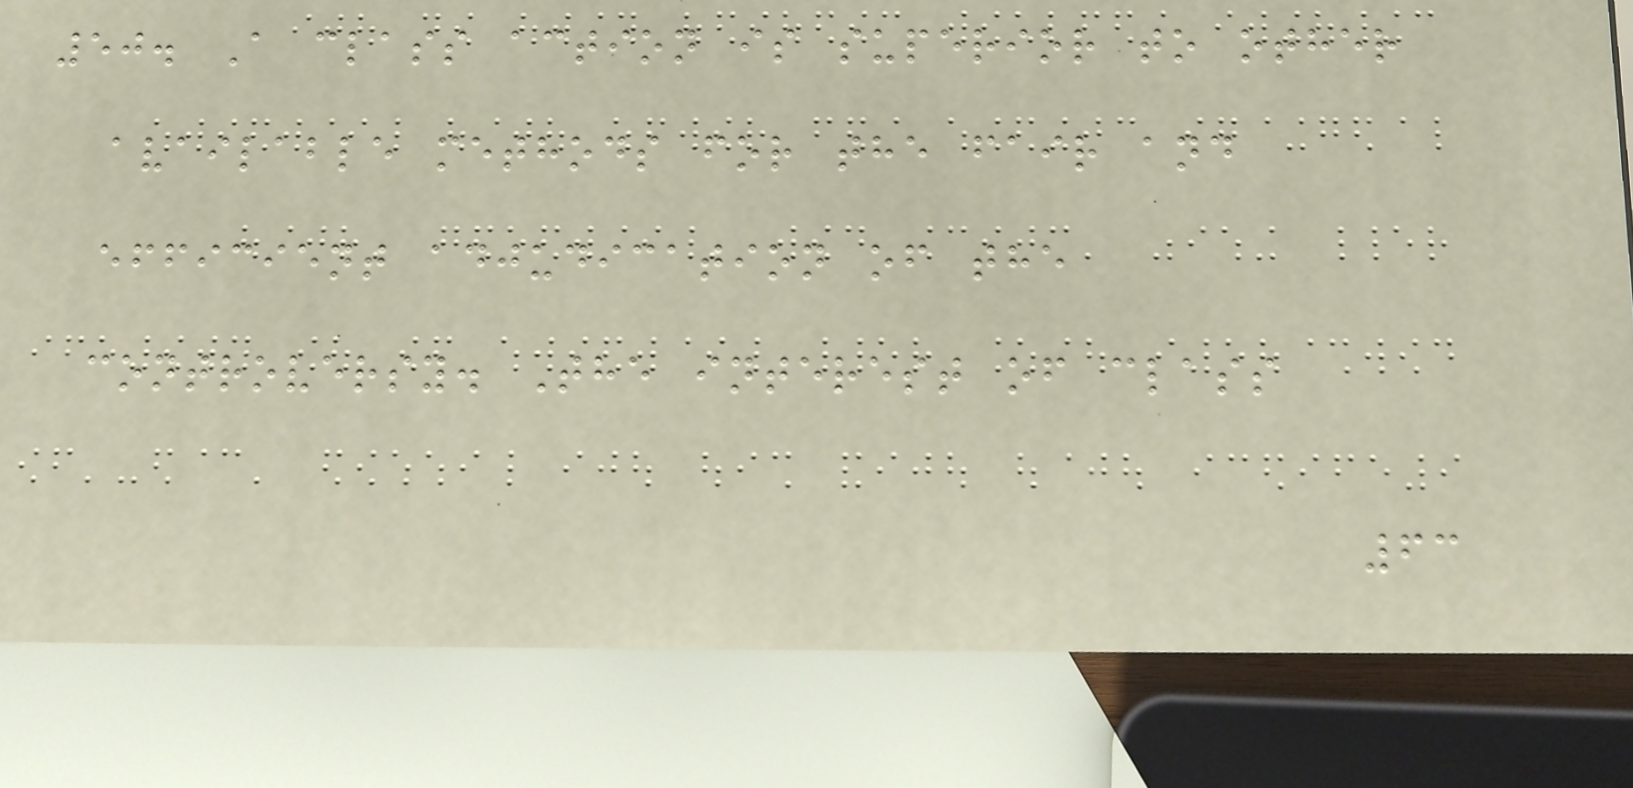50. A class action is superior to other
available methods for the fair and
efficient adjudication of the
controversy. The interest of class
63
